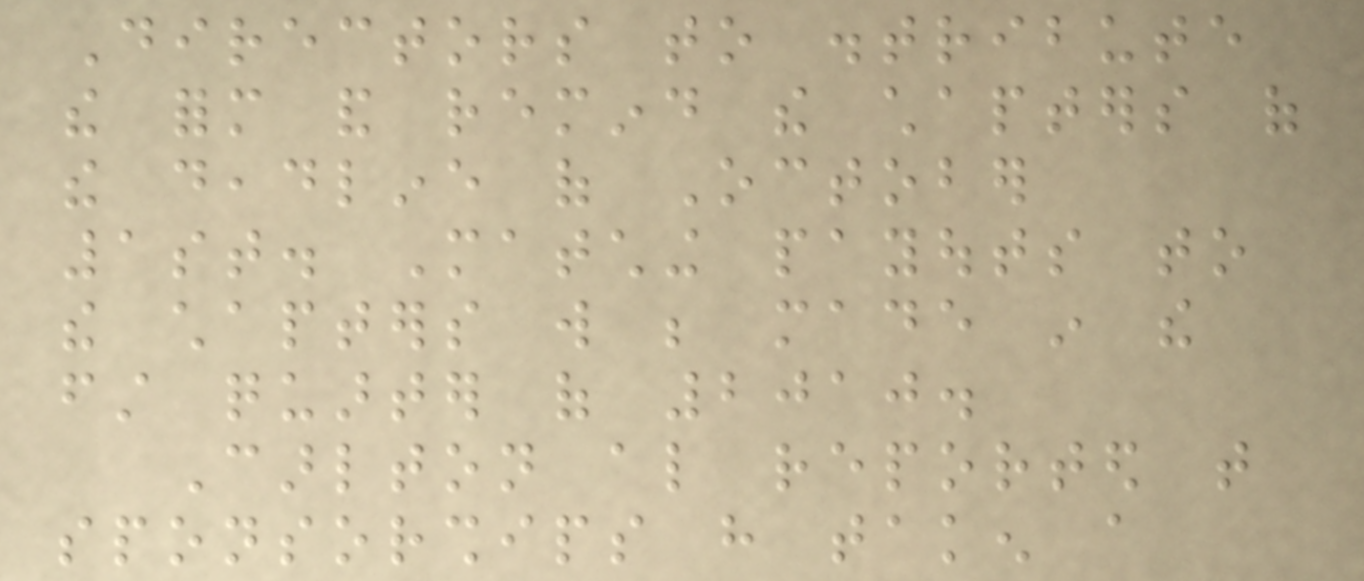Directors to distribute
the form and remind the chapters of
the deadline of October
1st. Matching payouts to
the chapters will be made in the
first quarter of 2010.
Carlton also reported that
sponsorships have taken a
